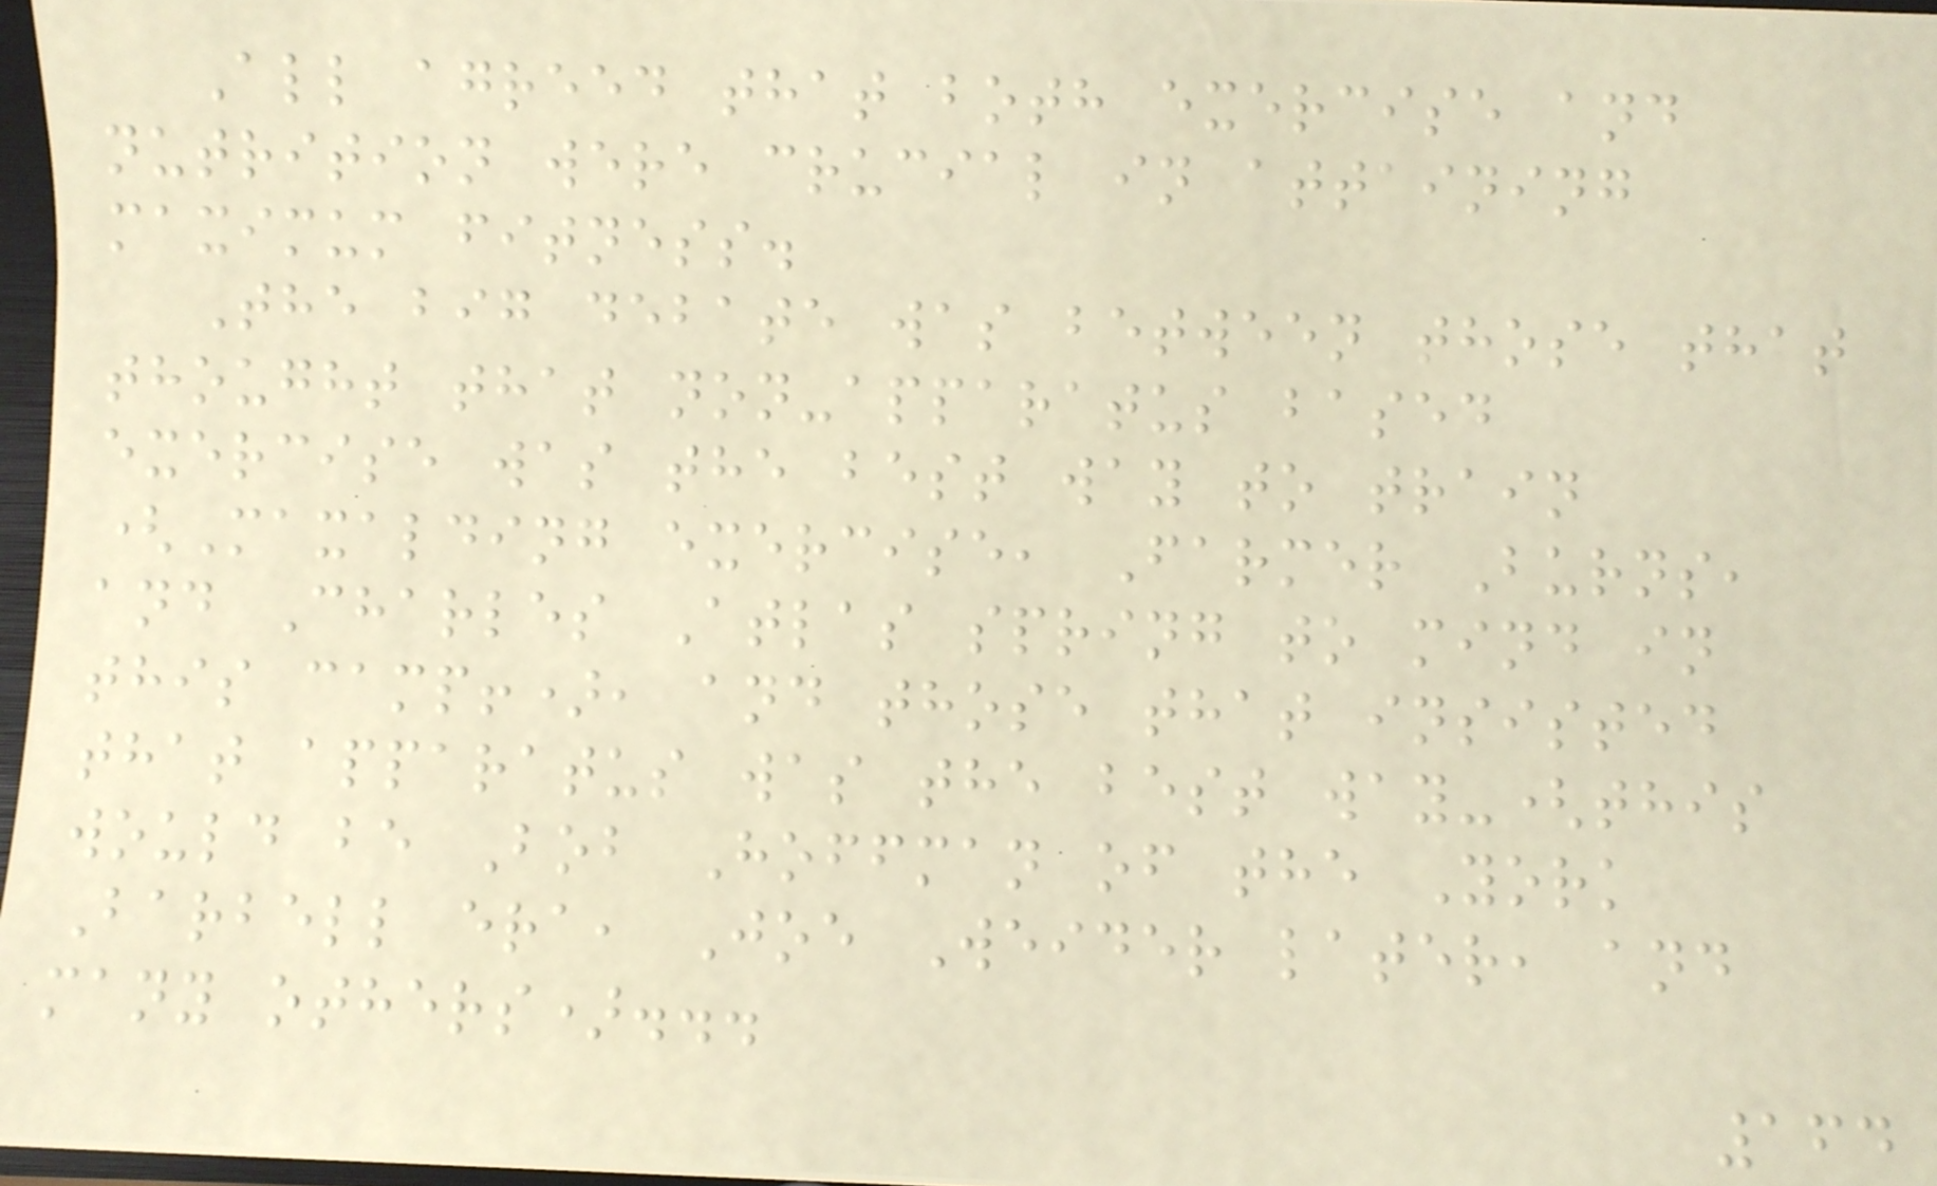All agreed that both exercise and
nutrition were crucial in attaining
maximum fitness.
The big debate was between those that
thought that non-apparatus based
exercise was the best way to train
(Maxalding exercise, Farmer Burns,
and Charles Atlas spring to mind in
this camp!), and those that insisted
that apparatus was the best way-(this
would be Bob Hoffman of the York
Barbell era, Joe Weider later, and
many others)...
164
